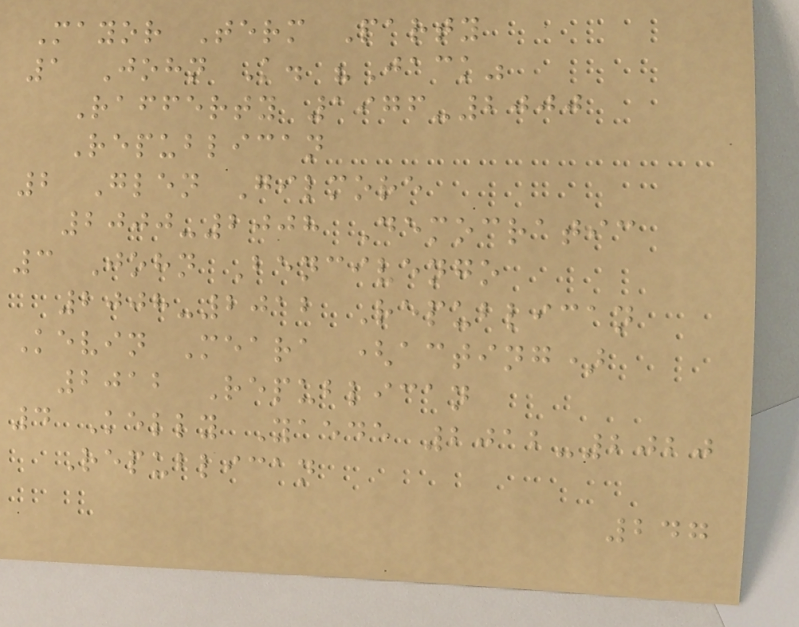Mayor Term Party
1 John K. "Jack"
Rafferty 1976-2000
Republican
2 Glen Gilmore
2000-2008 Democratic
3 John Bencivengo
2008-2012 Republican
Kevin Meara (acting)
2012 Republican
4 Kelly Yaede 2012-2020
Republican
247
